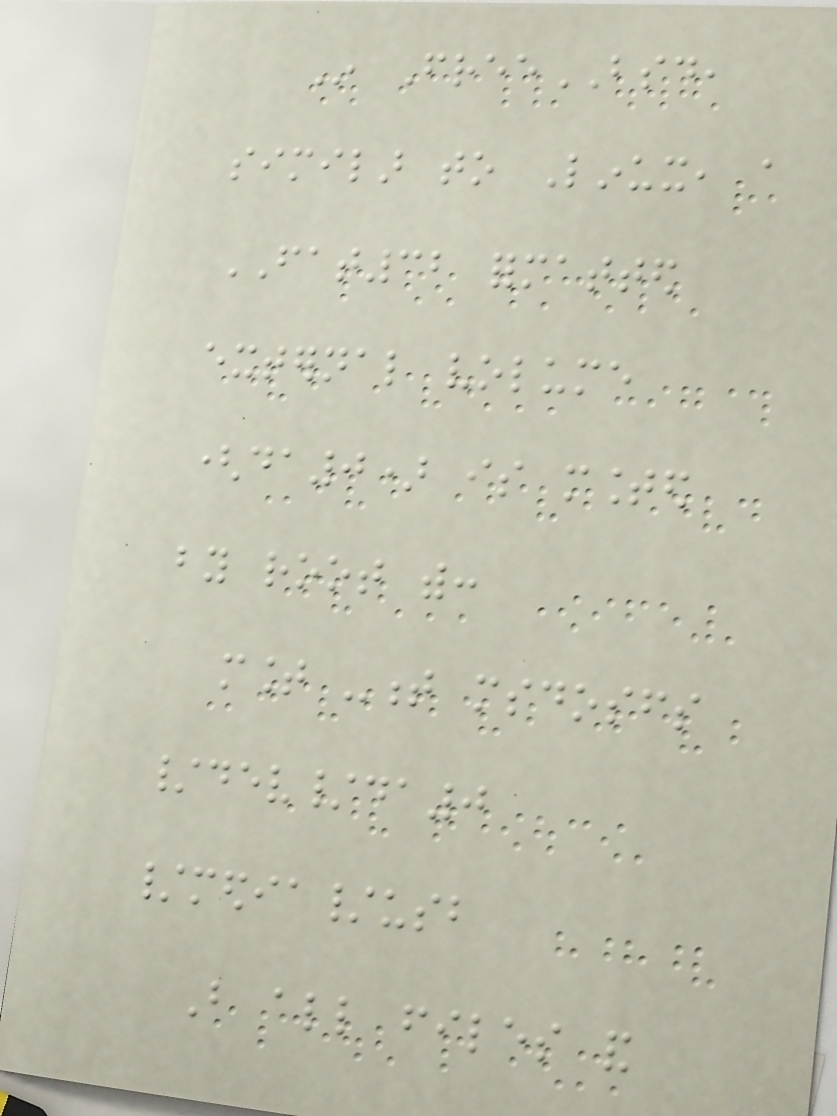In FreeBSD,
similar to Linux, a
FAT32 formatted
external volume
(da0) is mounted
by root with:
mount -t msdosfs
/dev/da0
/media/usb
But all files and
